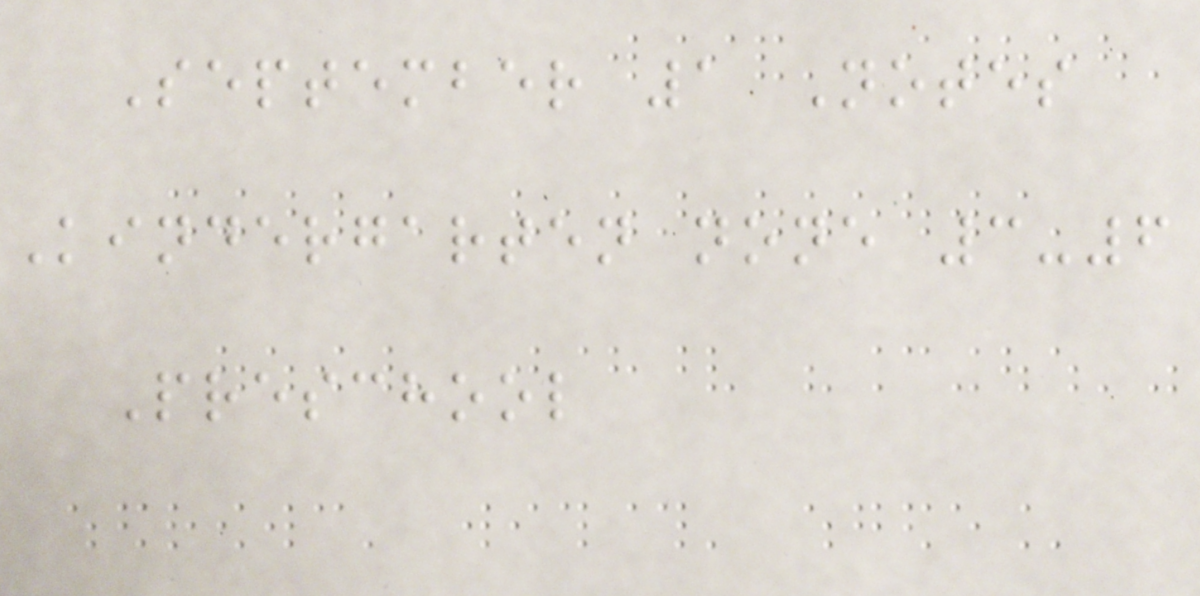September 1 Notes
Kindergarten none 3-6
Preschool
